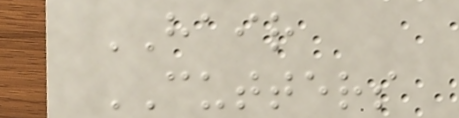HAIR
CUTTERS
